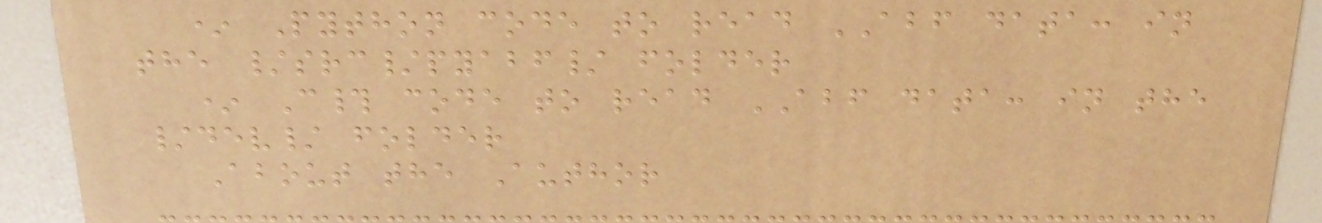* Python code to read ABF data: in
the /src/pyabf/ folder
* C# code to read ABF data: in the
/dev/ folder
About the Author
